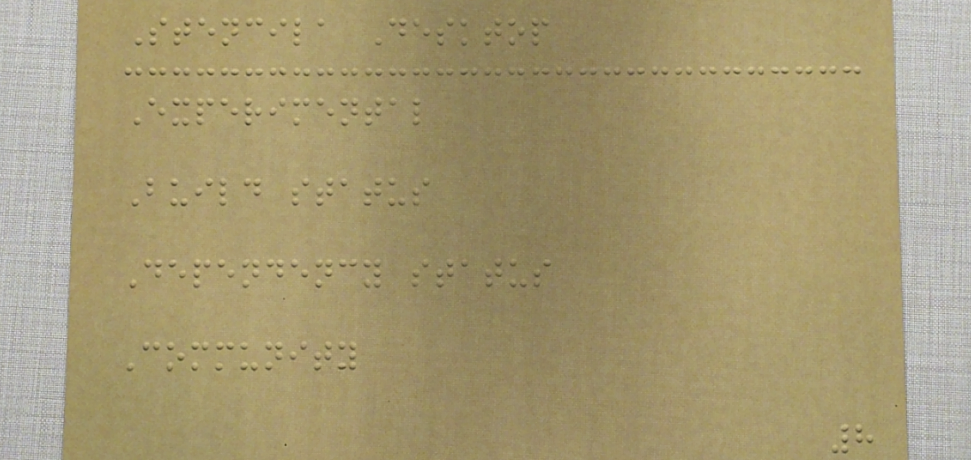Stencila Desktop
Experimental
Build status
Dependency status
Community
8
